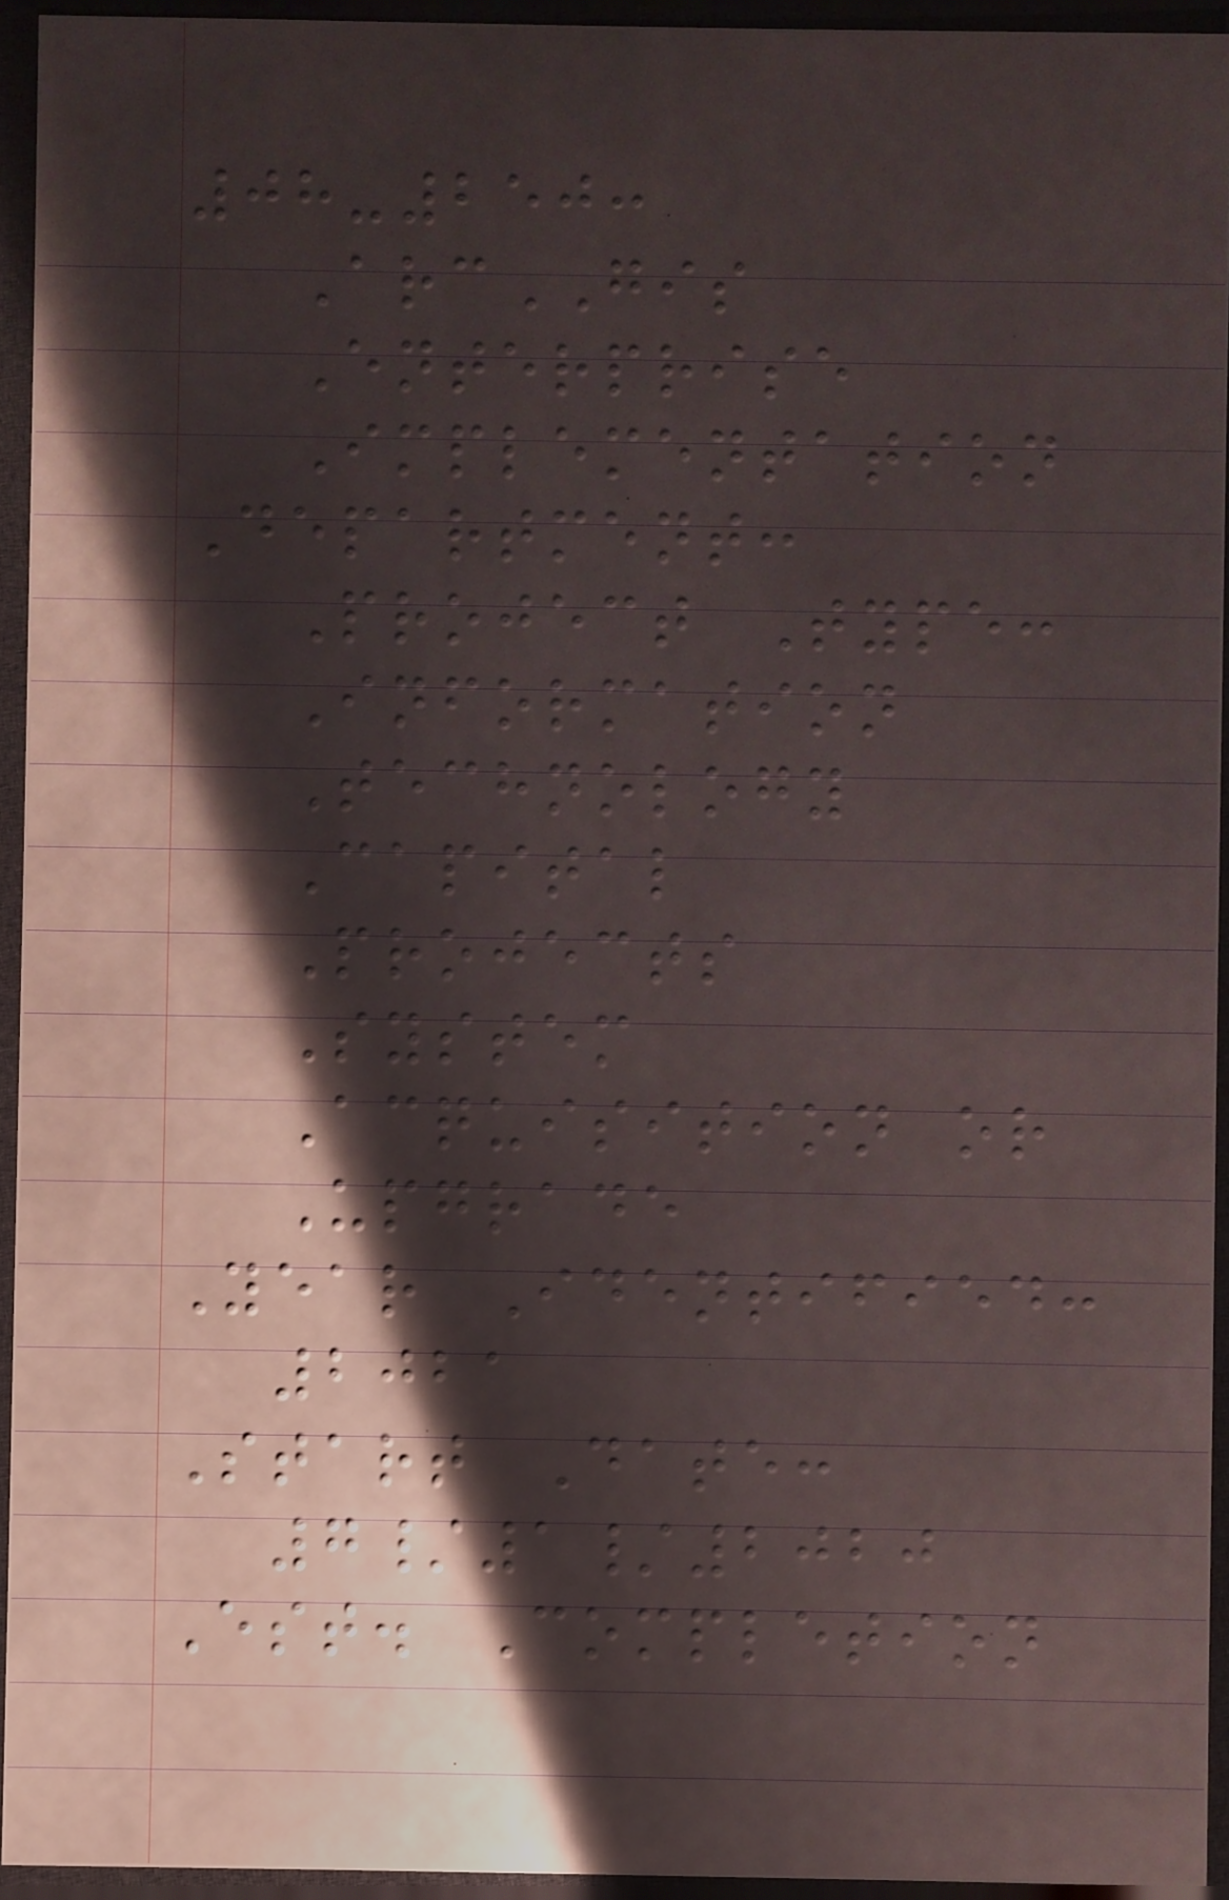08-250:
ArcGIS
Enterprise
Implementation
Department:
Project Type:
Information
Technology
Capital
Projects
System
Acquisition or
Upgrade
Year Identified:
2021
Start Date:
7/1/2020
Est. Completion
